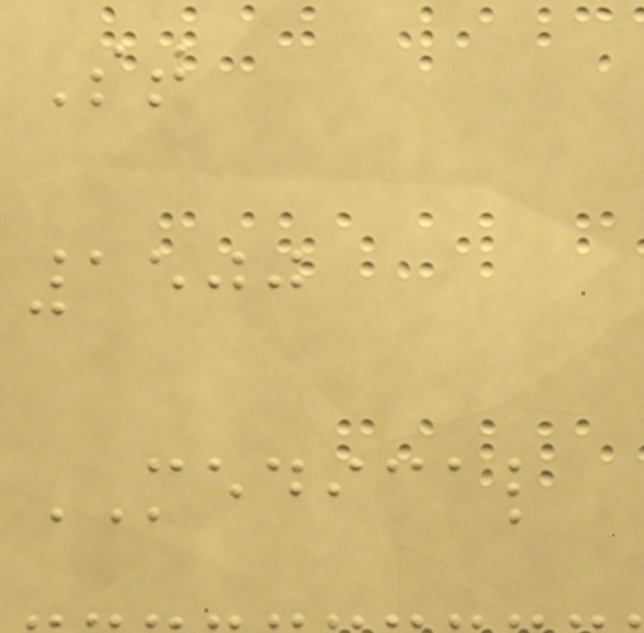St
1500
MEDICAL
